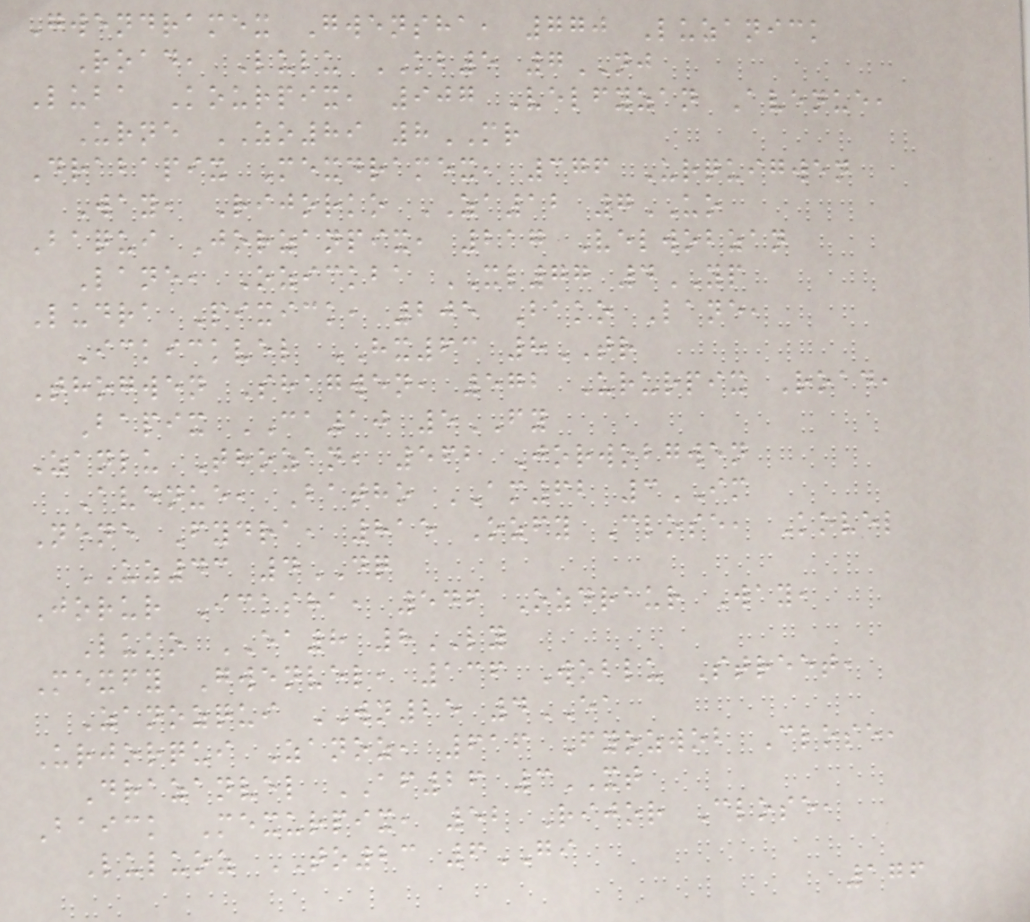Gwendramex Gwensha, 770 Luzanick
Road, Lulu KB5 7NJ
Luba Kourpix, 907 Velfyzan Avenue,
Urne ZO89 8MR
Drabapix Mexdramex, 376 Urquigwen
Way, Rijorko ZA12 7UO
Baqui Jorzanpix, 217 Velwobzan
Lane, Ozickba XL77 4YP
Ludra Pixick, 205 Bako Lane,
Ickickvel HX63 8TR
Thogwen Shagwen, 572 Ururpix Road,
Bapix CA10 5FY
Zanlu Thozan, 562 Jorwobgwen
Avenue, Batho AM62 3IM
Nene Fydra, 815 Ozfy Close, Kovel
UZ43 4DQ
Jorur Icksha, 546 Ozdraur Way,
Luko EA8 8LY
Mexfy Gwenvel, 136 Woblu Street,
Zanozqui WN25 4EA
Urjorqui Zanoz, 616 Fyozwob Close,
Drazanvel AF26 3XT
Baick Mexurpix, 52 Rijor Close,
Luluoz TO23 6GI
176
